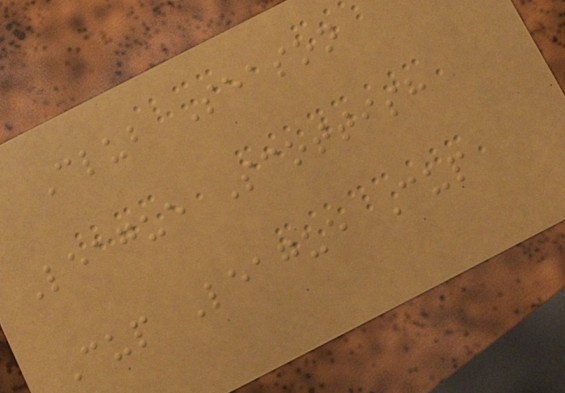Club Season
League Scottish
Cup League Cup
